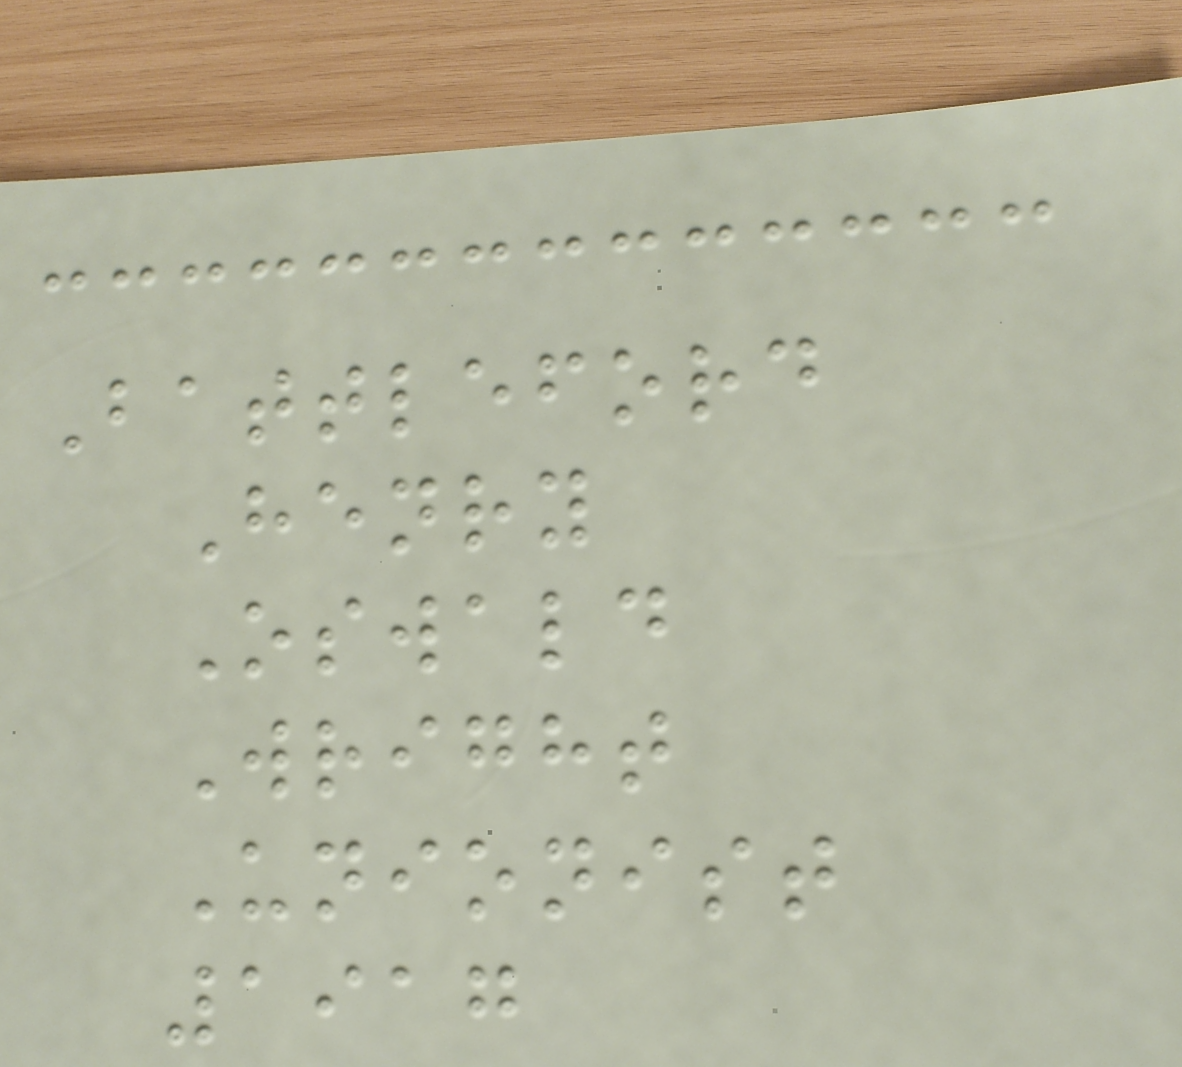Battleford
Henry
Oswald
Wright
Unionist
1917
